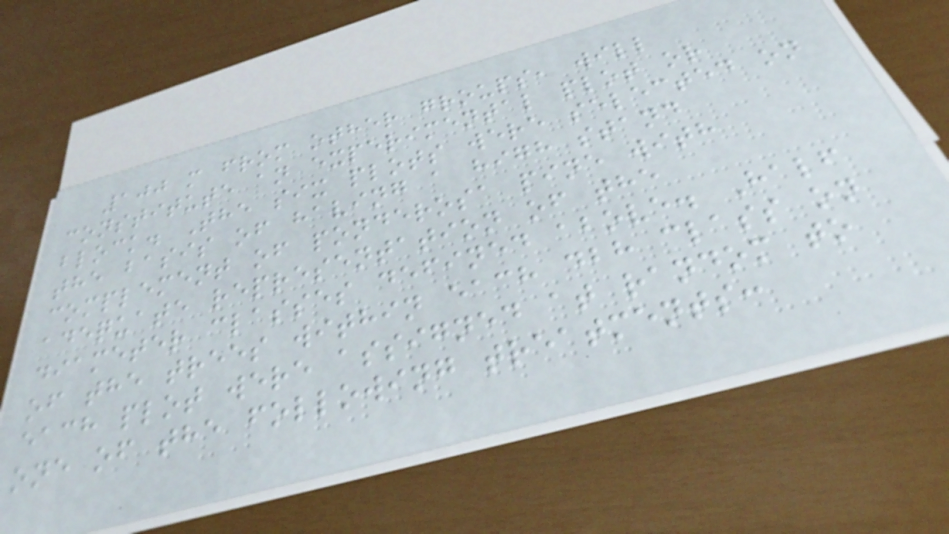100 m from other groups, will
constitute an experimental plot or
block. The six plots were selected on
the basis of having a high stand
complement of ponderosa pine with
adequate representation of the
diameter classes defined above. Half
of the trees within each dbh class on
each plot were assigned at random to
one of the following treatments:
